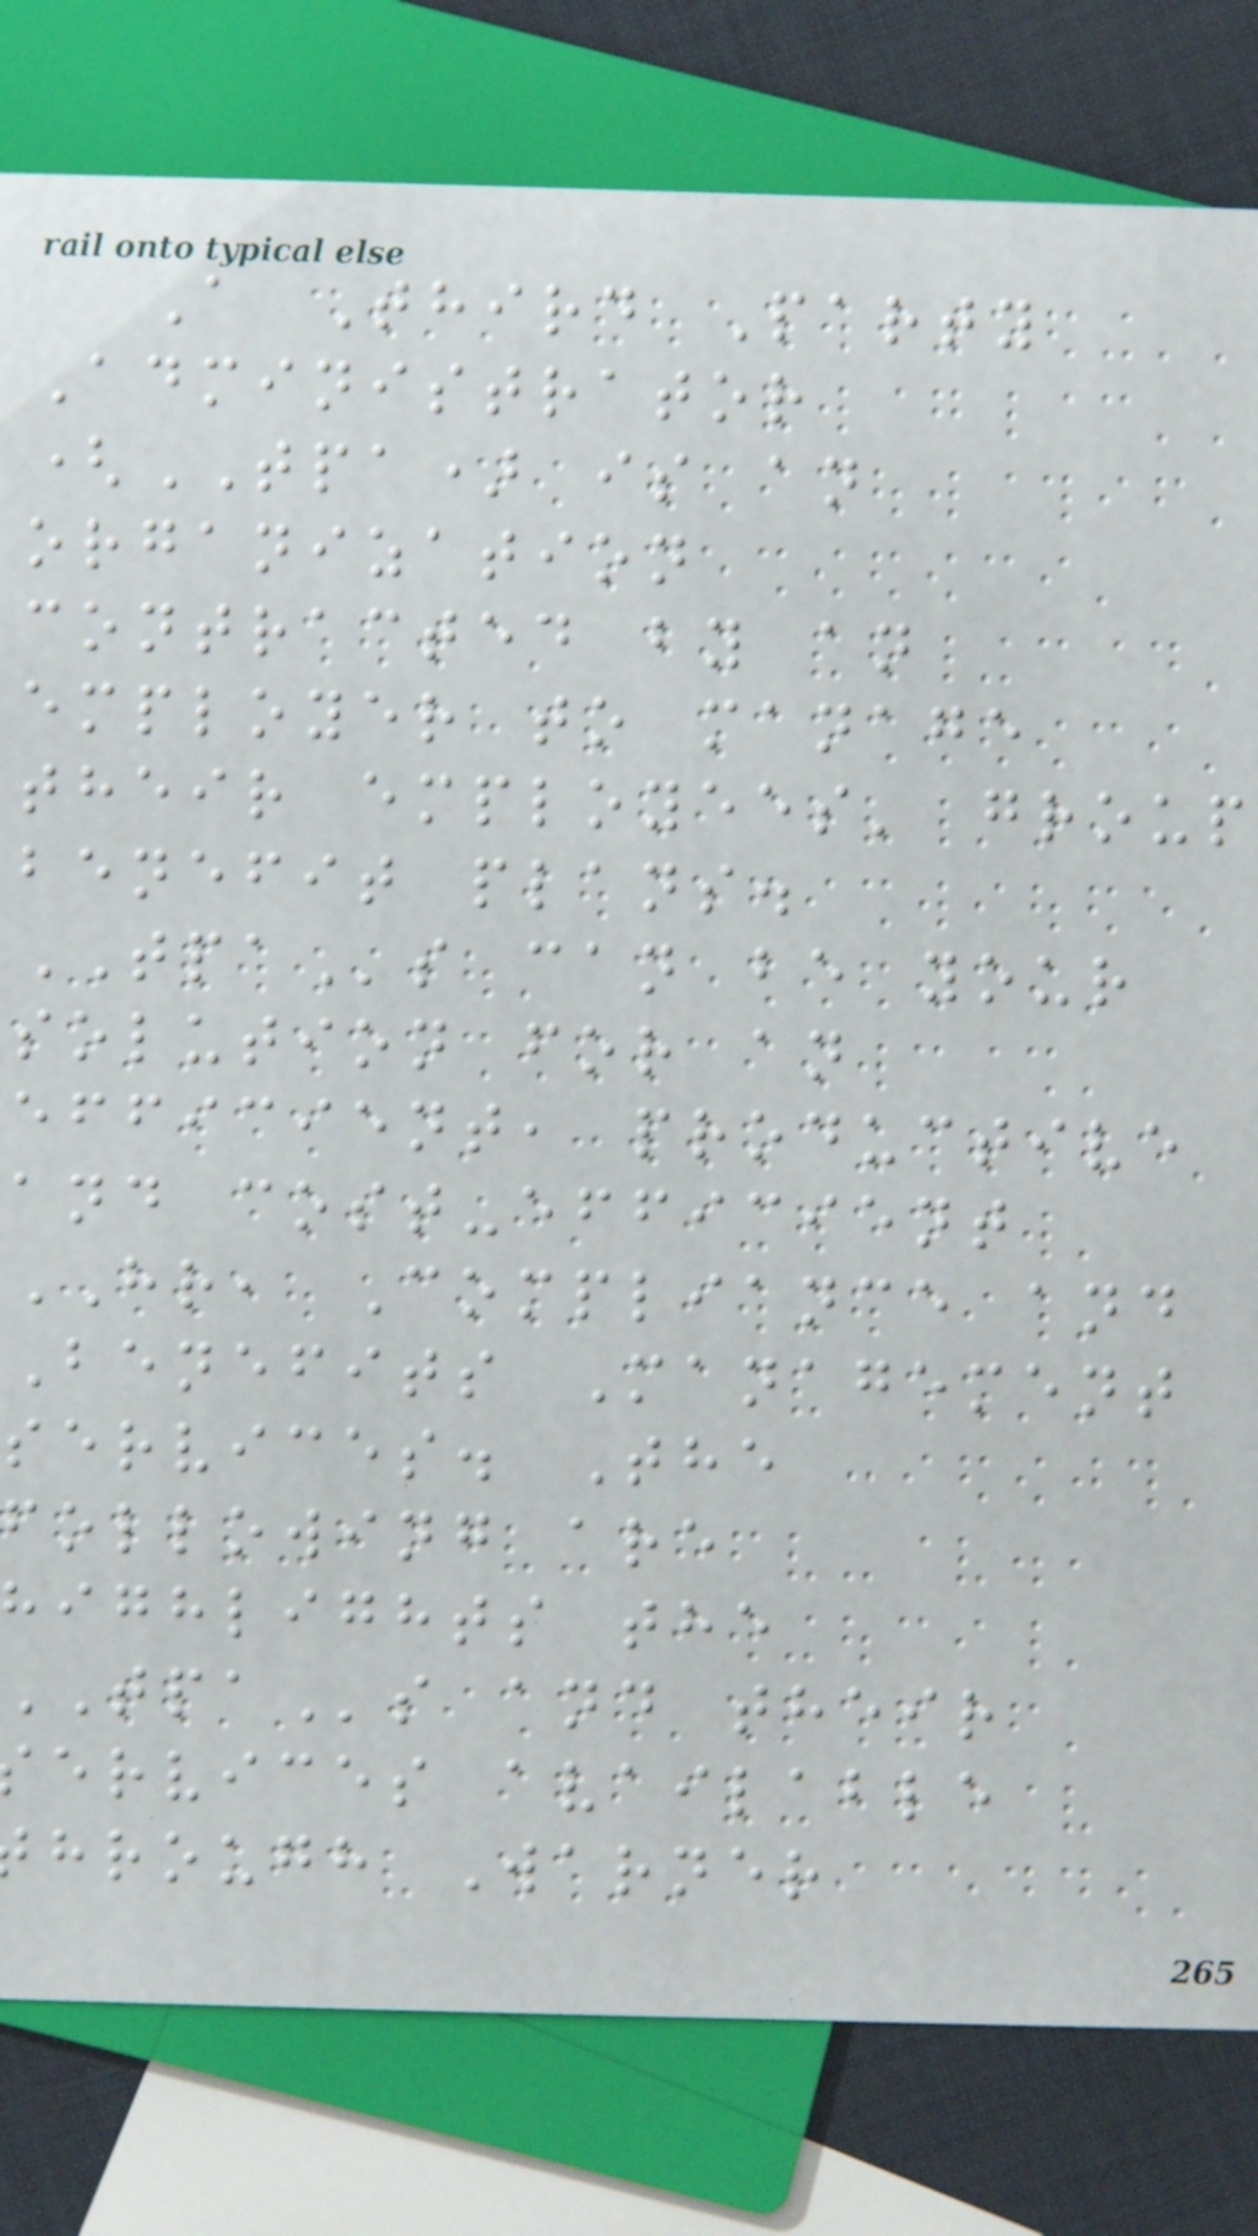A Third Party
Administrator
(TPA) is an
organization
contracted by an
employer to manage
their employees' group
benefit plans.
TPAs can be your
solution for an
efficient, productive
and cost-efficient
HR, Compliance and
Benefits Management
services. The
following are
highlights the
s and their
ervices available
hrough Warner
